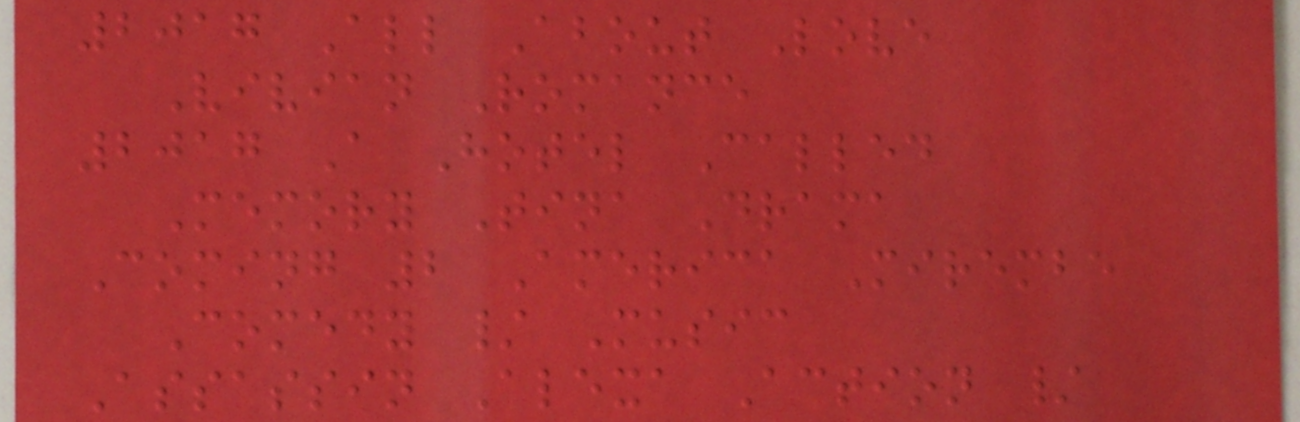2017 All About Love
Vivian Romance
2017 A Hotel Called
Memory Tina Drama
Coming 2 America Mirembe
Comedy / Music
Assassin Alexa Action /
